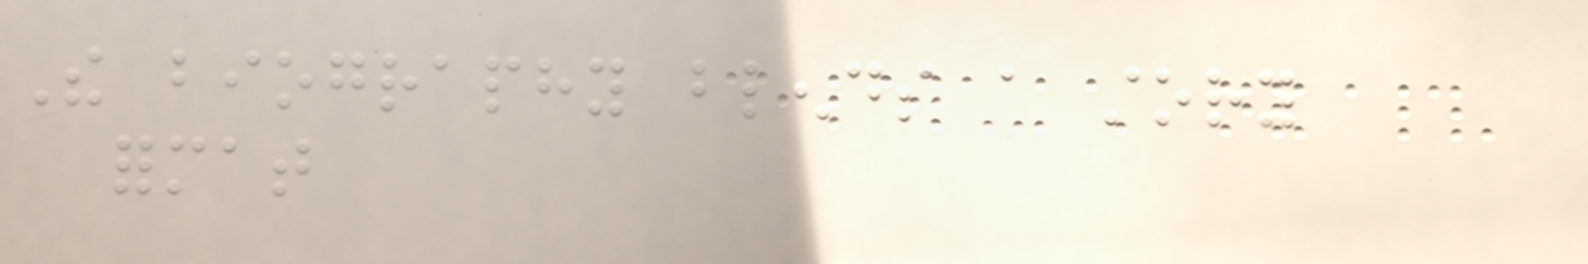The biography blends a story
format
